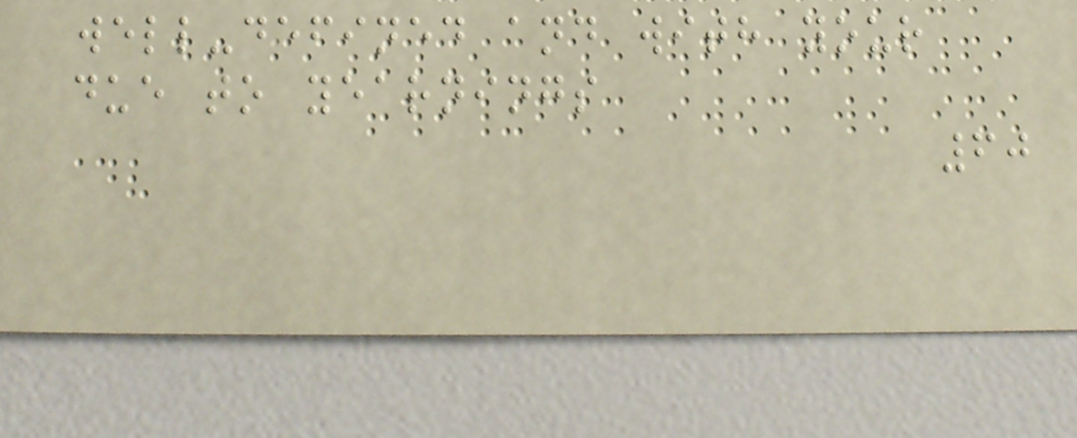well-defined and with your
due to yearnings
60
